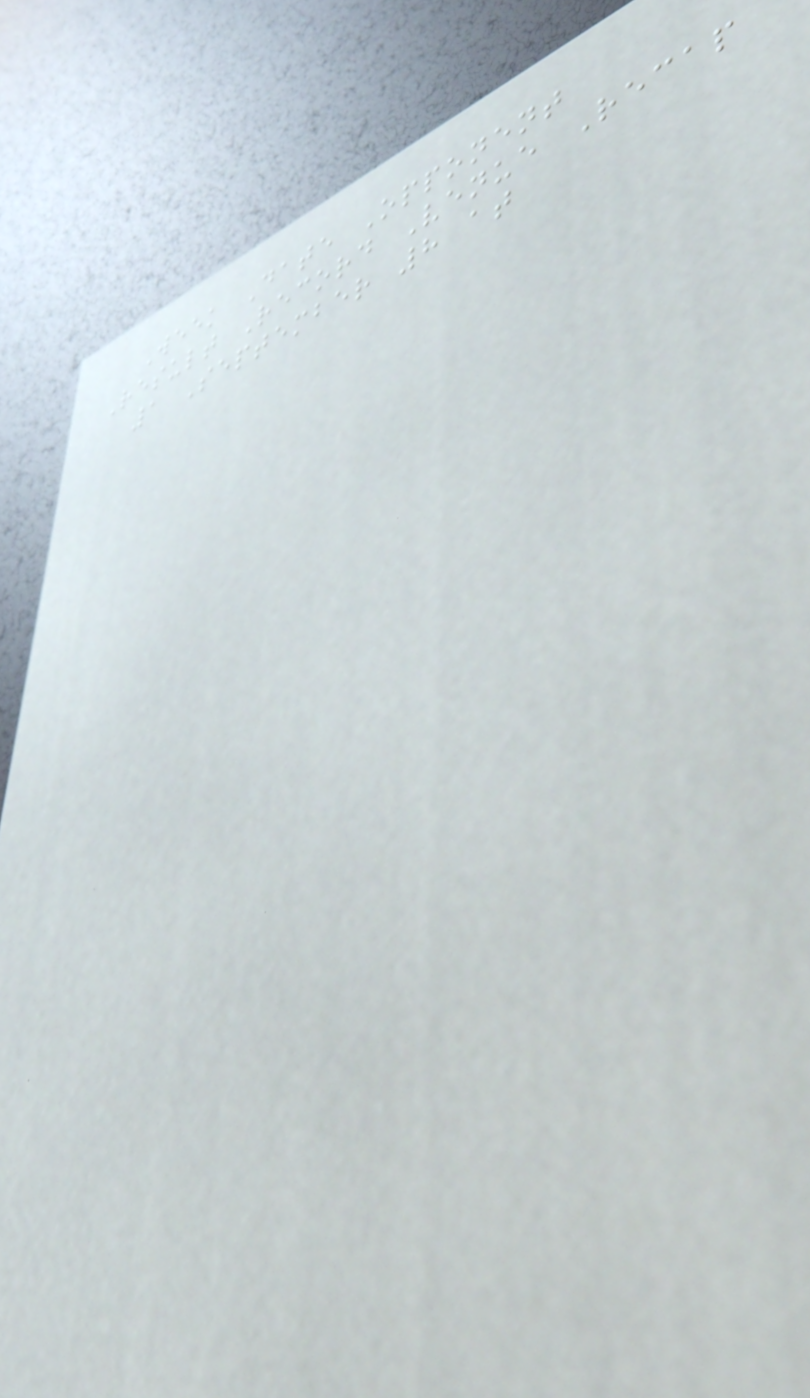Week Date Opponent
Result Record Venue Recap
1 September 8 at
